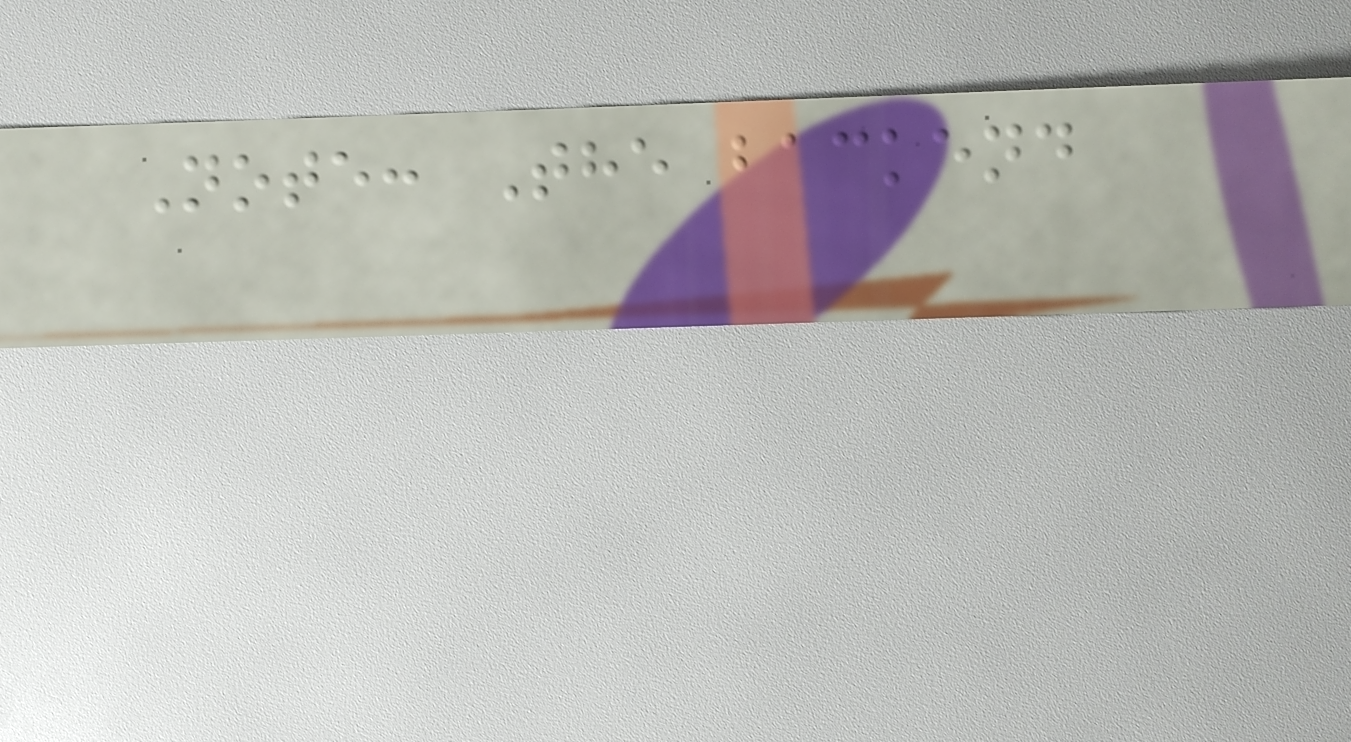Note: The backend
